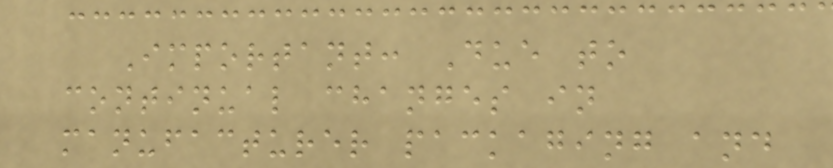Important: Due to
continual changes in
manufacturer packaging and
